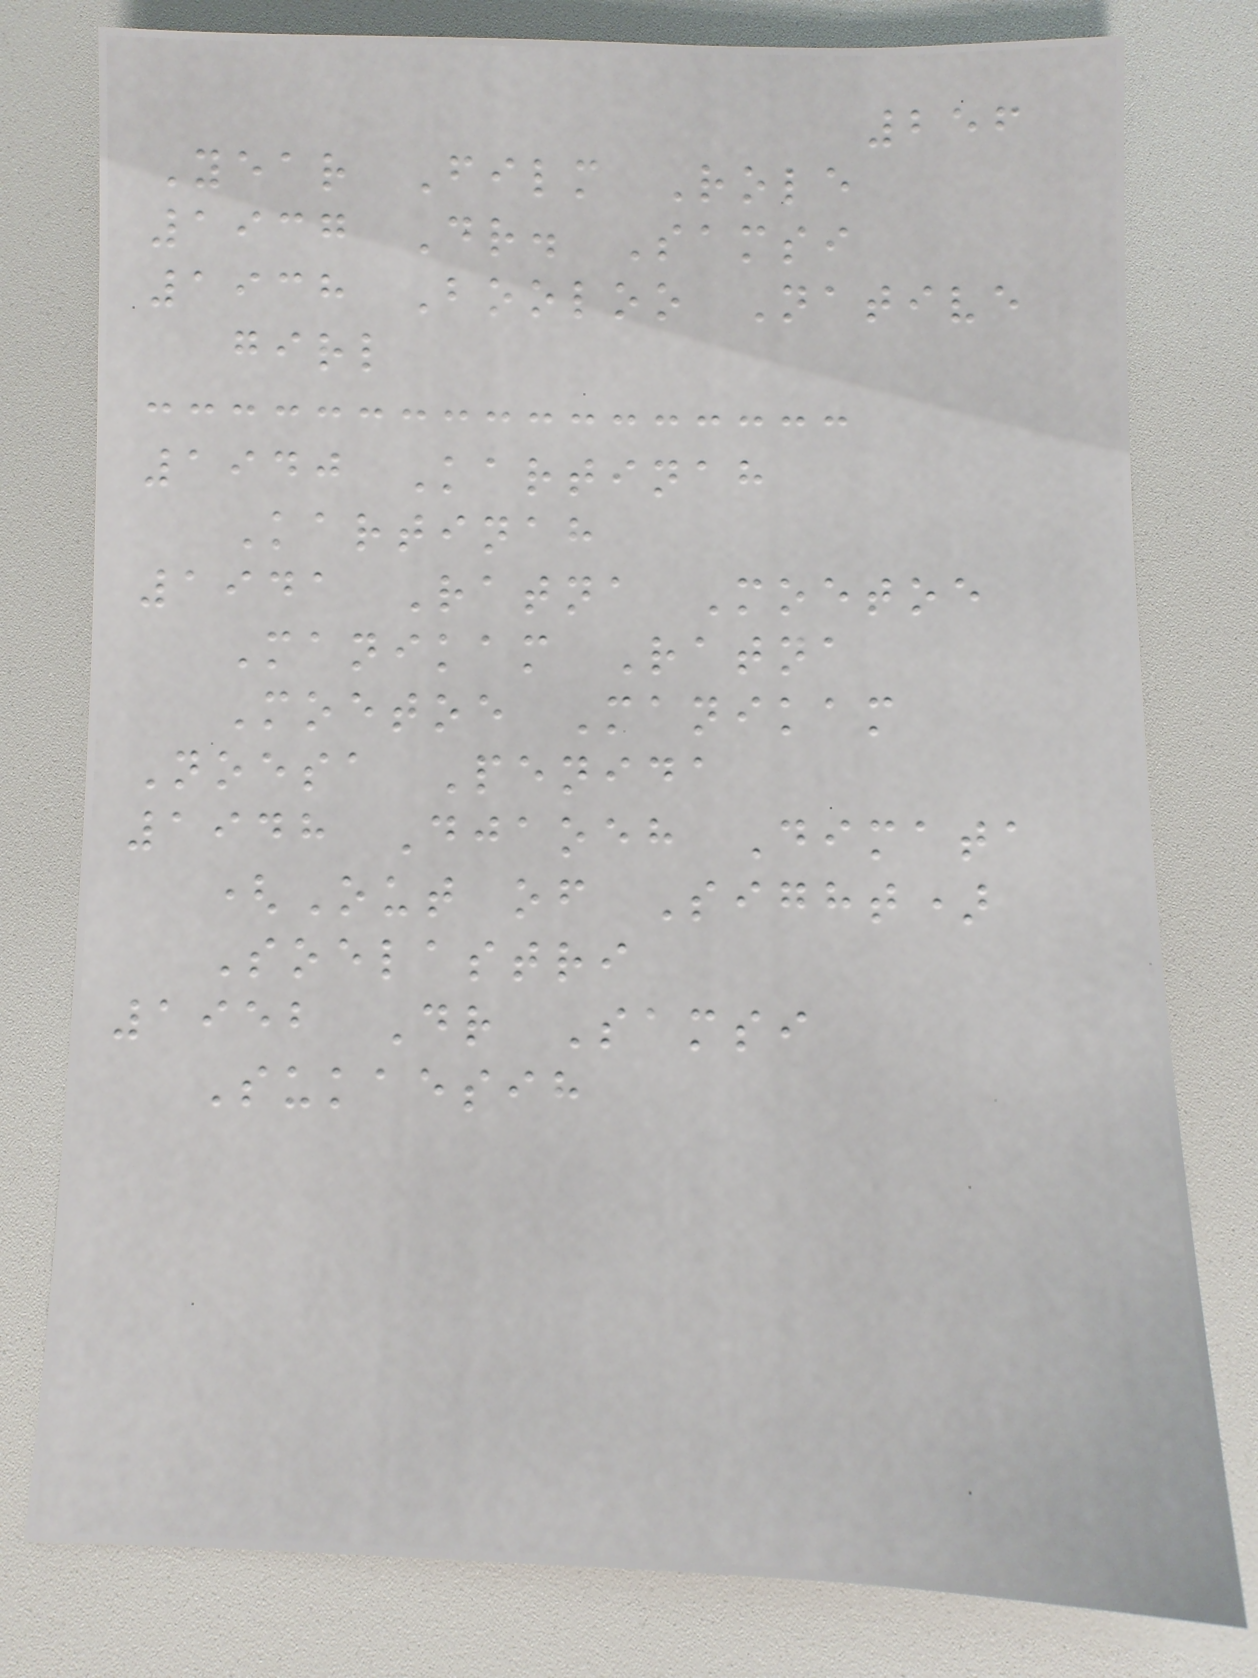256
Year Film Role
1937 Dr. Samsi
1938 Booloo Native
girl
1940 Kartinah
Kartinah
1941 Ratna Moetoe
Manikam Ratna
Moetoe Manikam
Noesa Penida
1948 Djaoeh Dimata
(Out of Sight)
Soelastri
1952 Dr Samsi
Sukaesih
